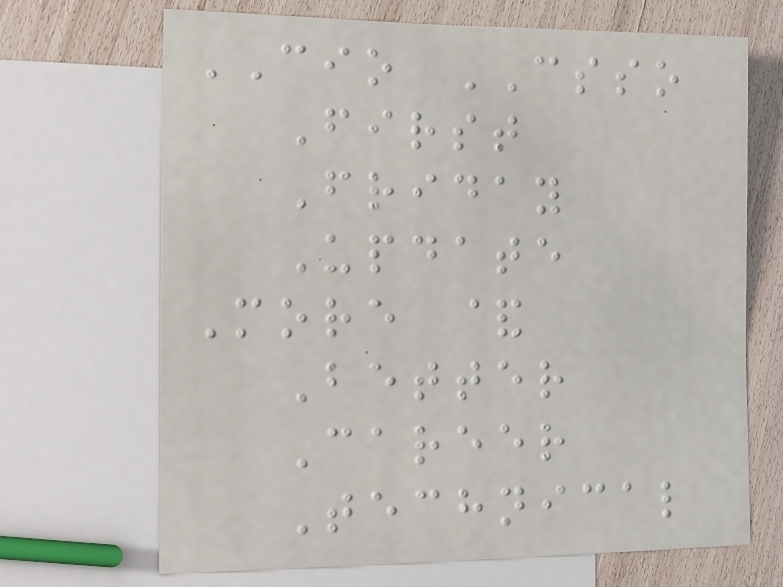CIO CSSO
First
Friday
Update
More &
Better
Career
Technical
